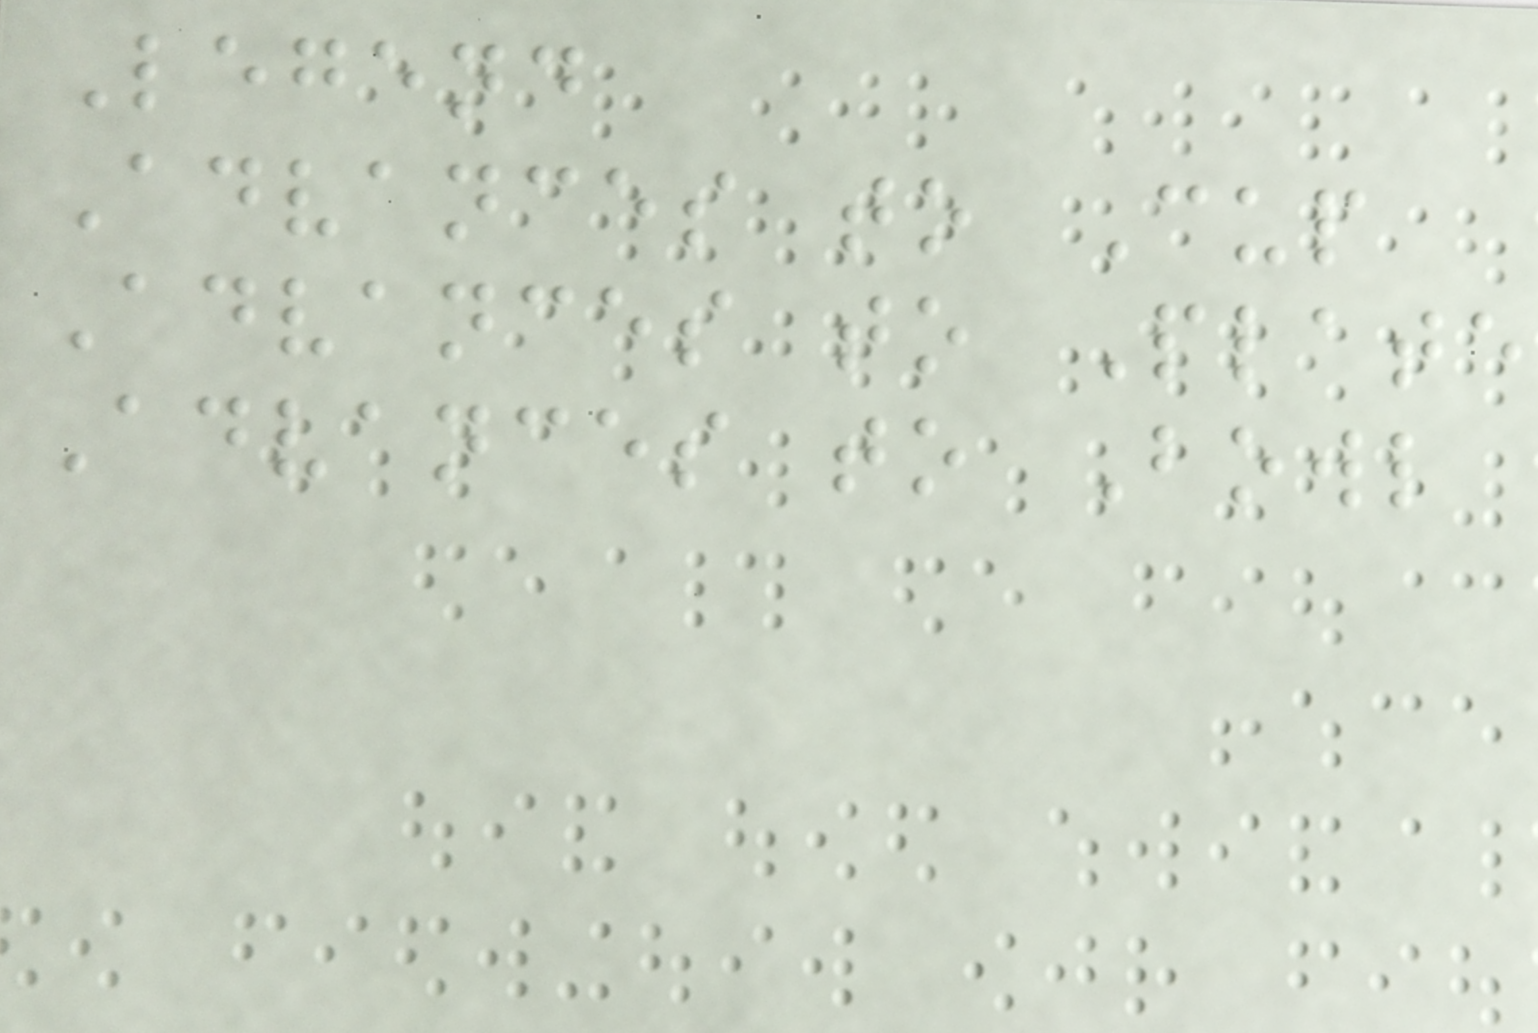Legend
Advances to Cup
Advances to Plate
Advances to Bowl
